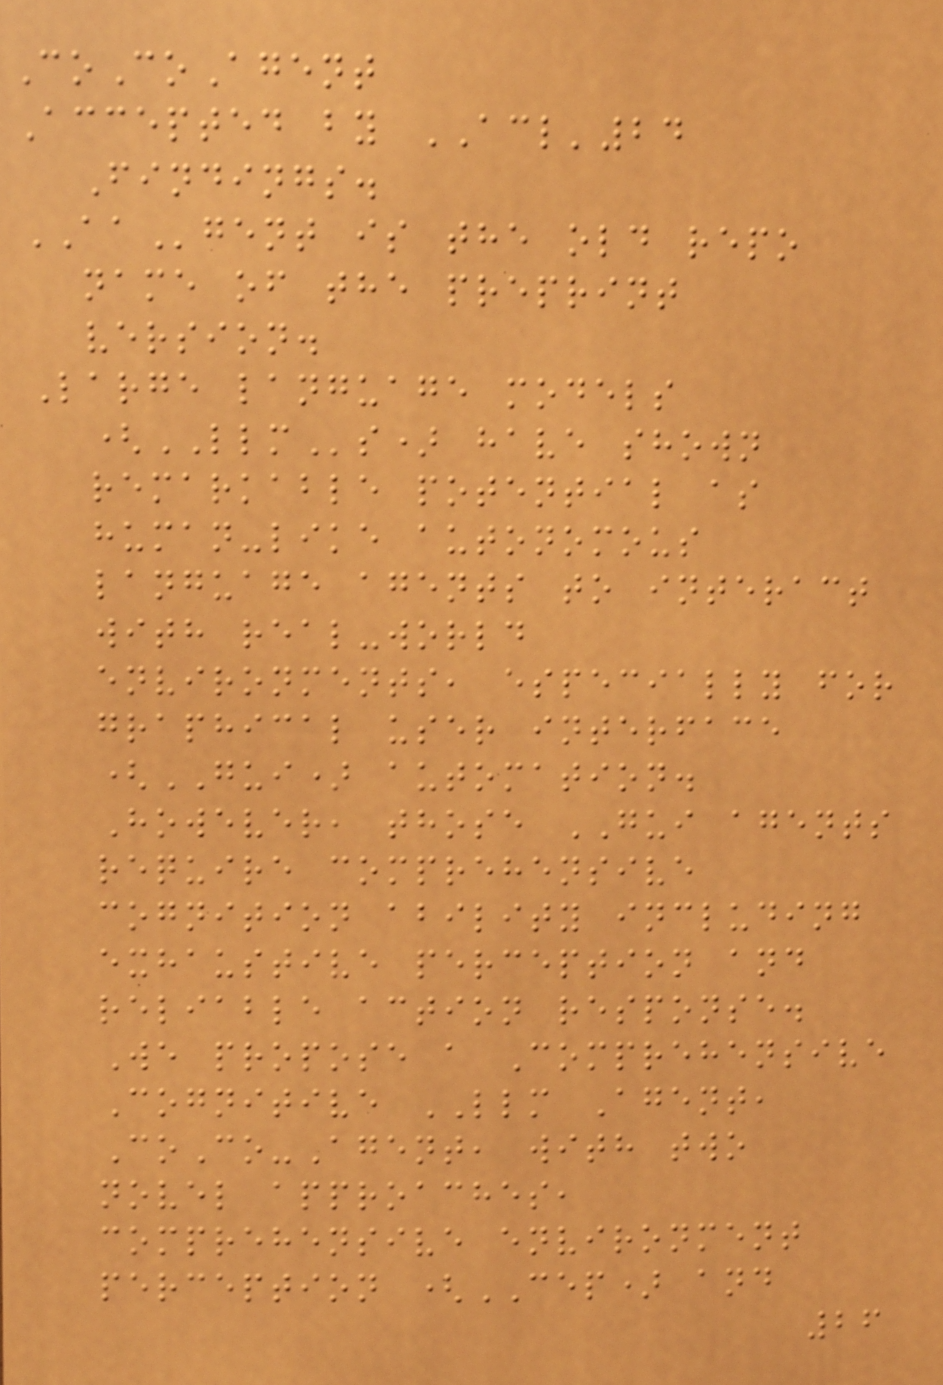CoCoAgent
Accepted by ACL'24
Findings.
AAgent is the old repo
name of the preprint
version.
Large language models
(LLMs) have shown
remarkable potential as
human-like autonomous
language agents to interact
with real-world
environments, especially for
graphical user interface
(GUI) automation.
However, those GUI agents
require comprehensive
cognition ability including
exhaustive perception and
reliable action response.
We propose a Comprehensive
Cognitive LLM Agent,
CoCo-Agent, with two
novel approaches,
comprehensive environment
perception (CEP) and
26
